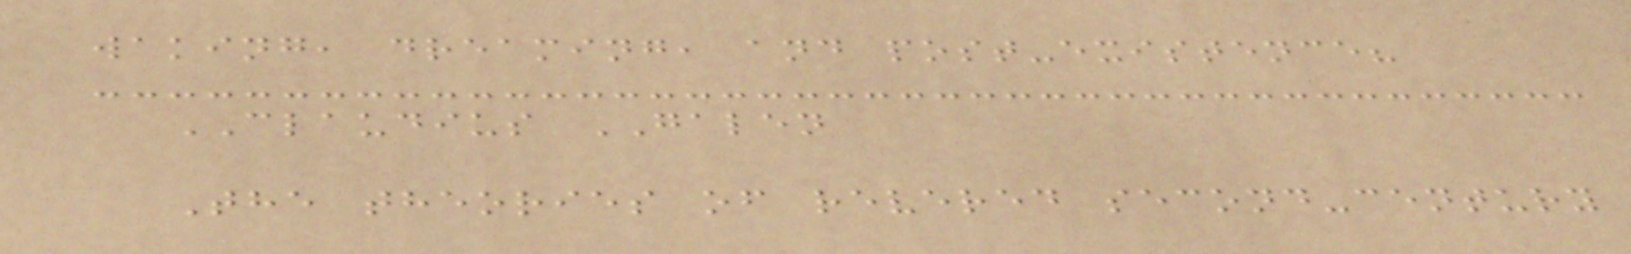waking, dreaming, and post-existence?
CLAUDIUS GALEN
The theories of revered second-century
